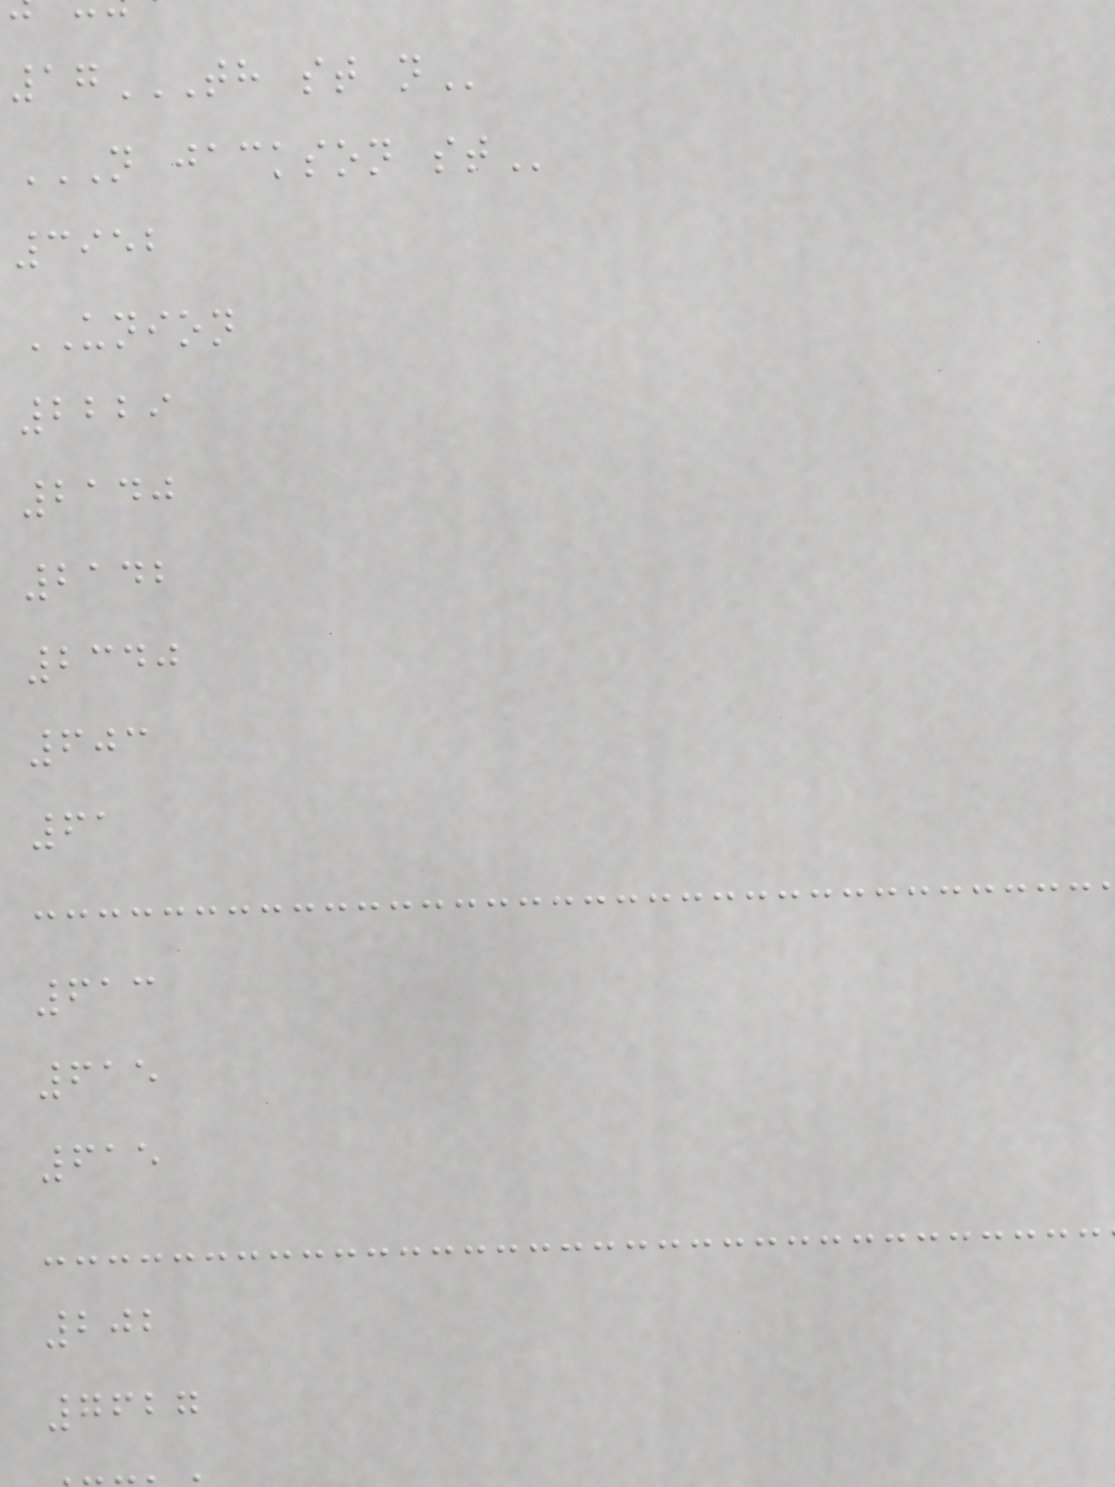17TH ST N
N JACKSON ST
3952
UNION
2229
2140
2142
2340
603
61
613
615
615
202
7627
